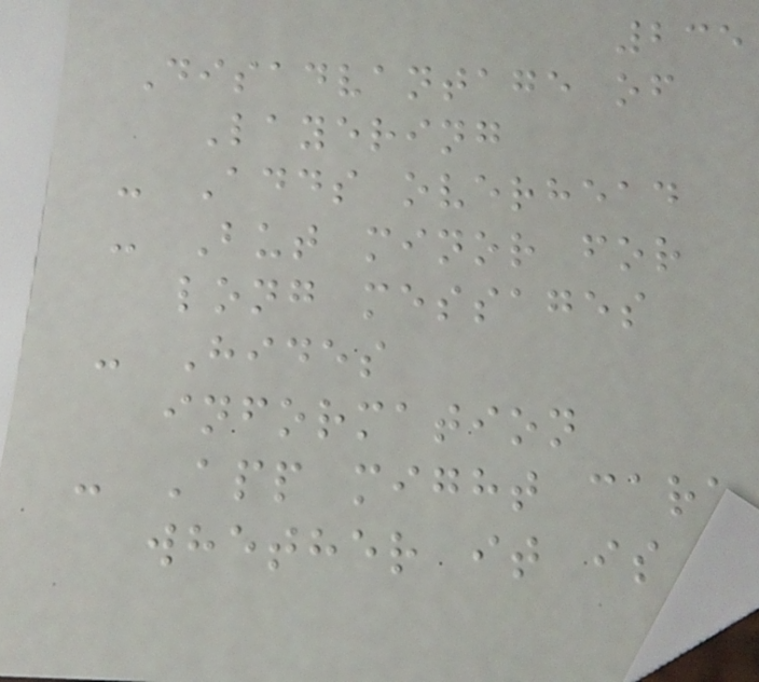235
Disadvantage of
Layering
- Adds overhead
- But minor for
long messages
- Hides
information
- App might care
whether it is
